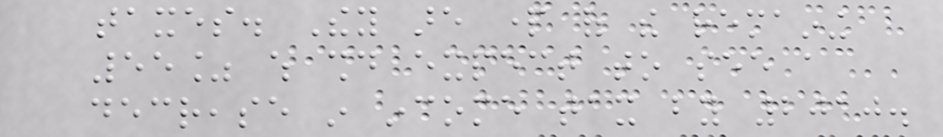taxes. They are part of the remaining
55% which should expect to see a
decrease in income tax by 2010.
